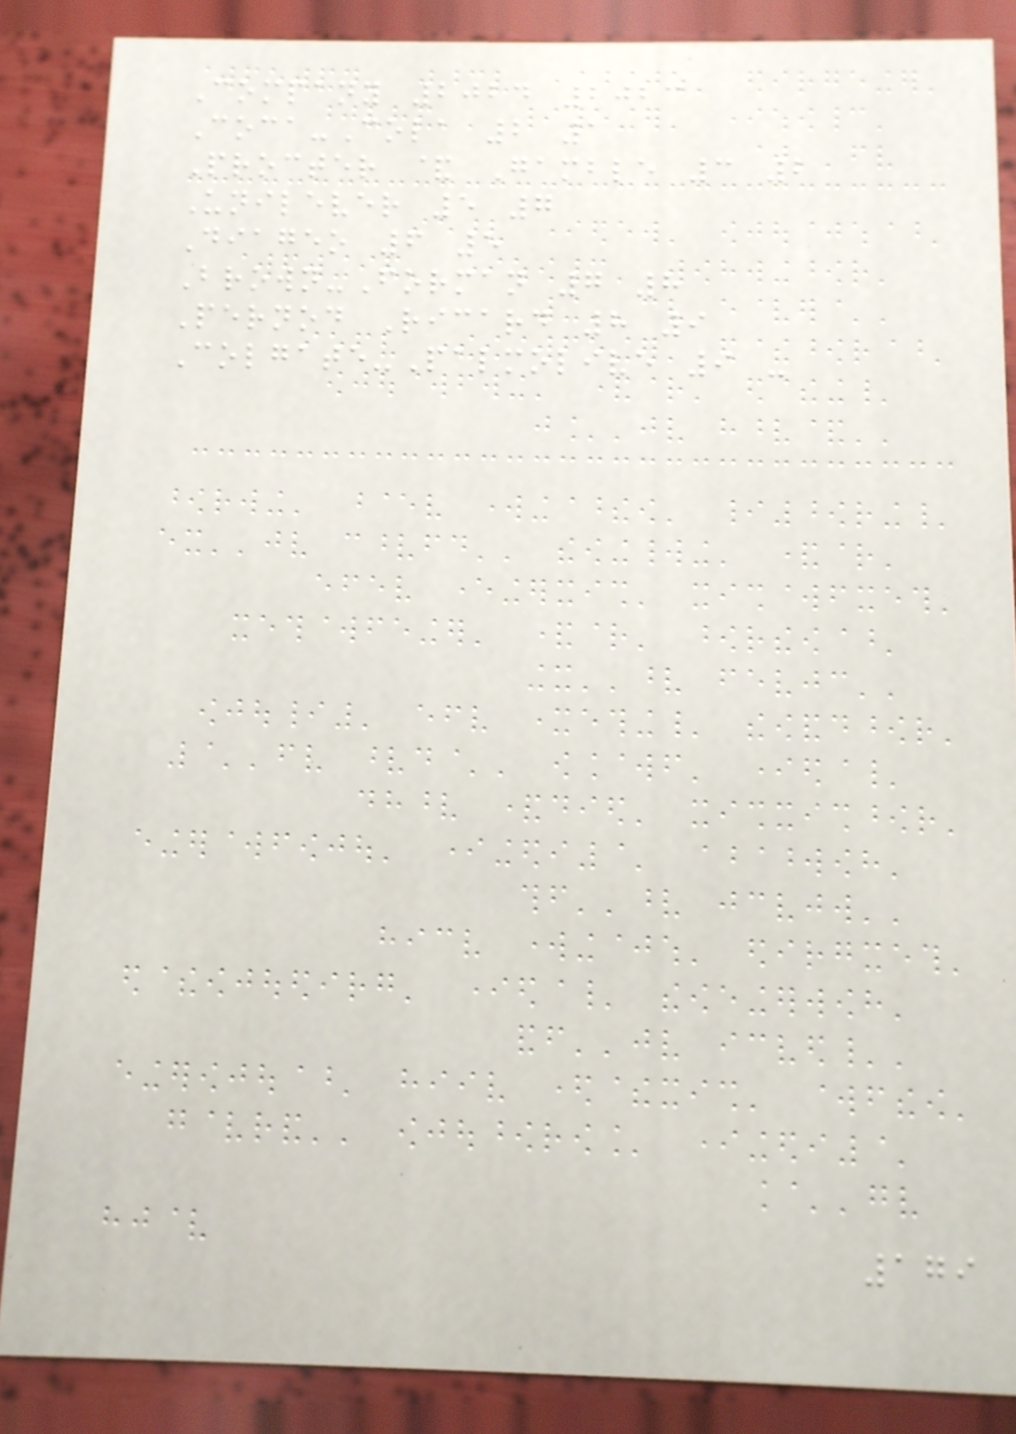Company 2024 2023
Coca-Cola 2 1
Procter & Gamble 3 2
Unilever 5 7
Diageo 6 5
Brown-Forman 7 8
Pernod Ricard 8 9
Colgate-Palmolive 9 -
179
